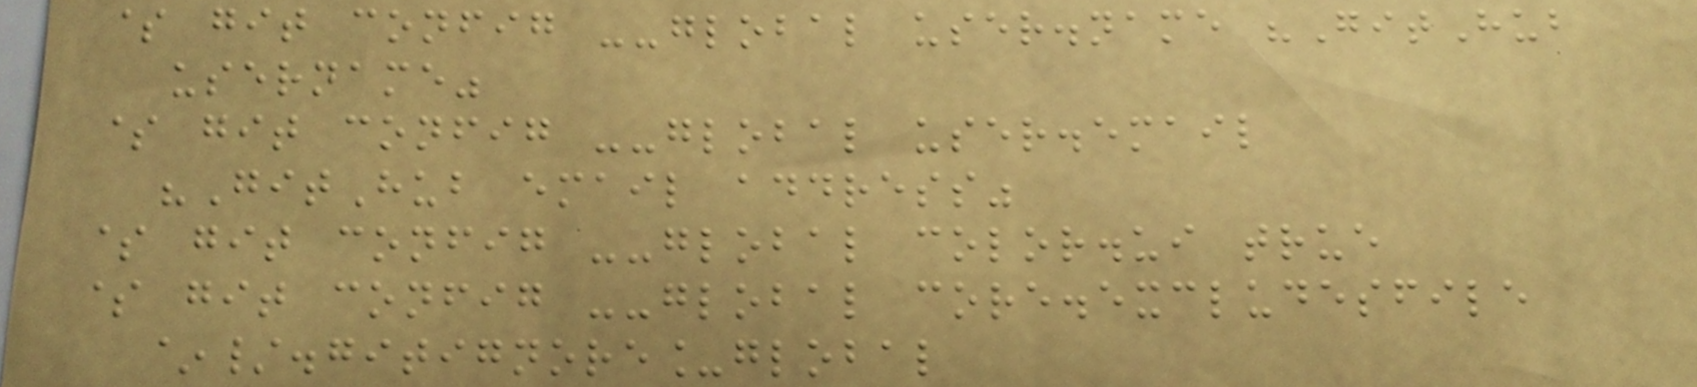$ git config --global user.name "GitHub
username"
$ git config --global user.email
"GitHub email address"
$ git config --global color.ui true
$ git config --global core.excludesfile
~/.gitignore_global
